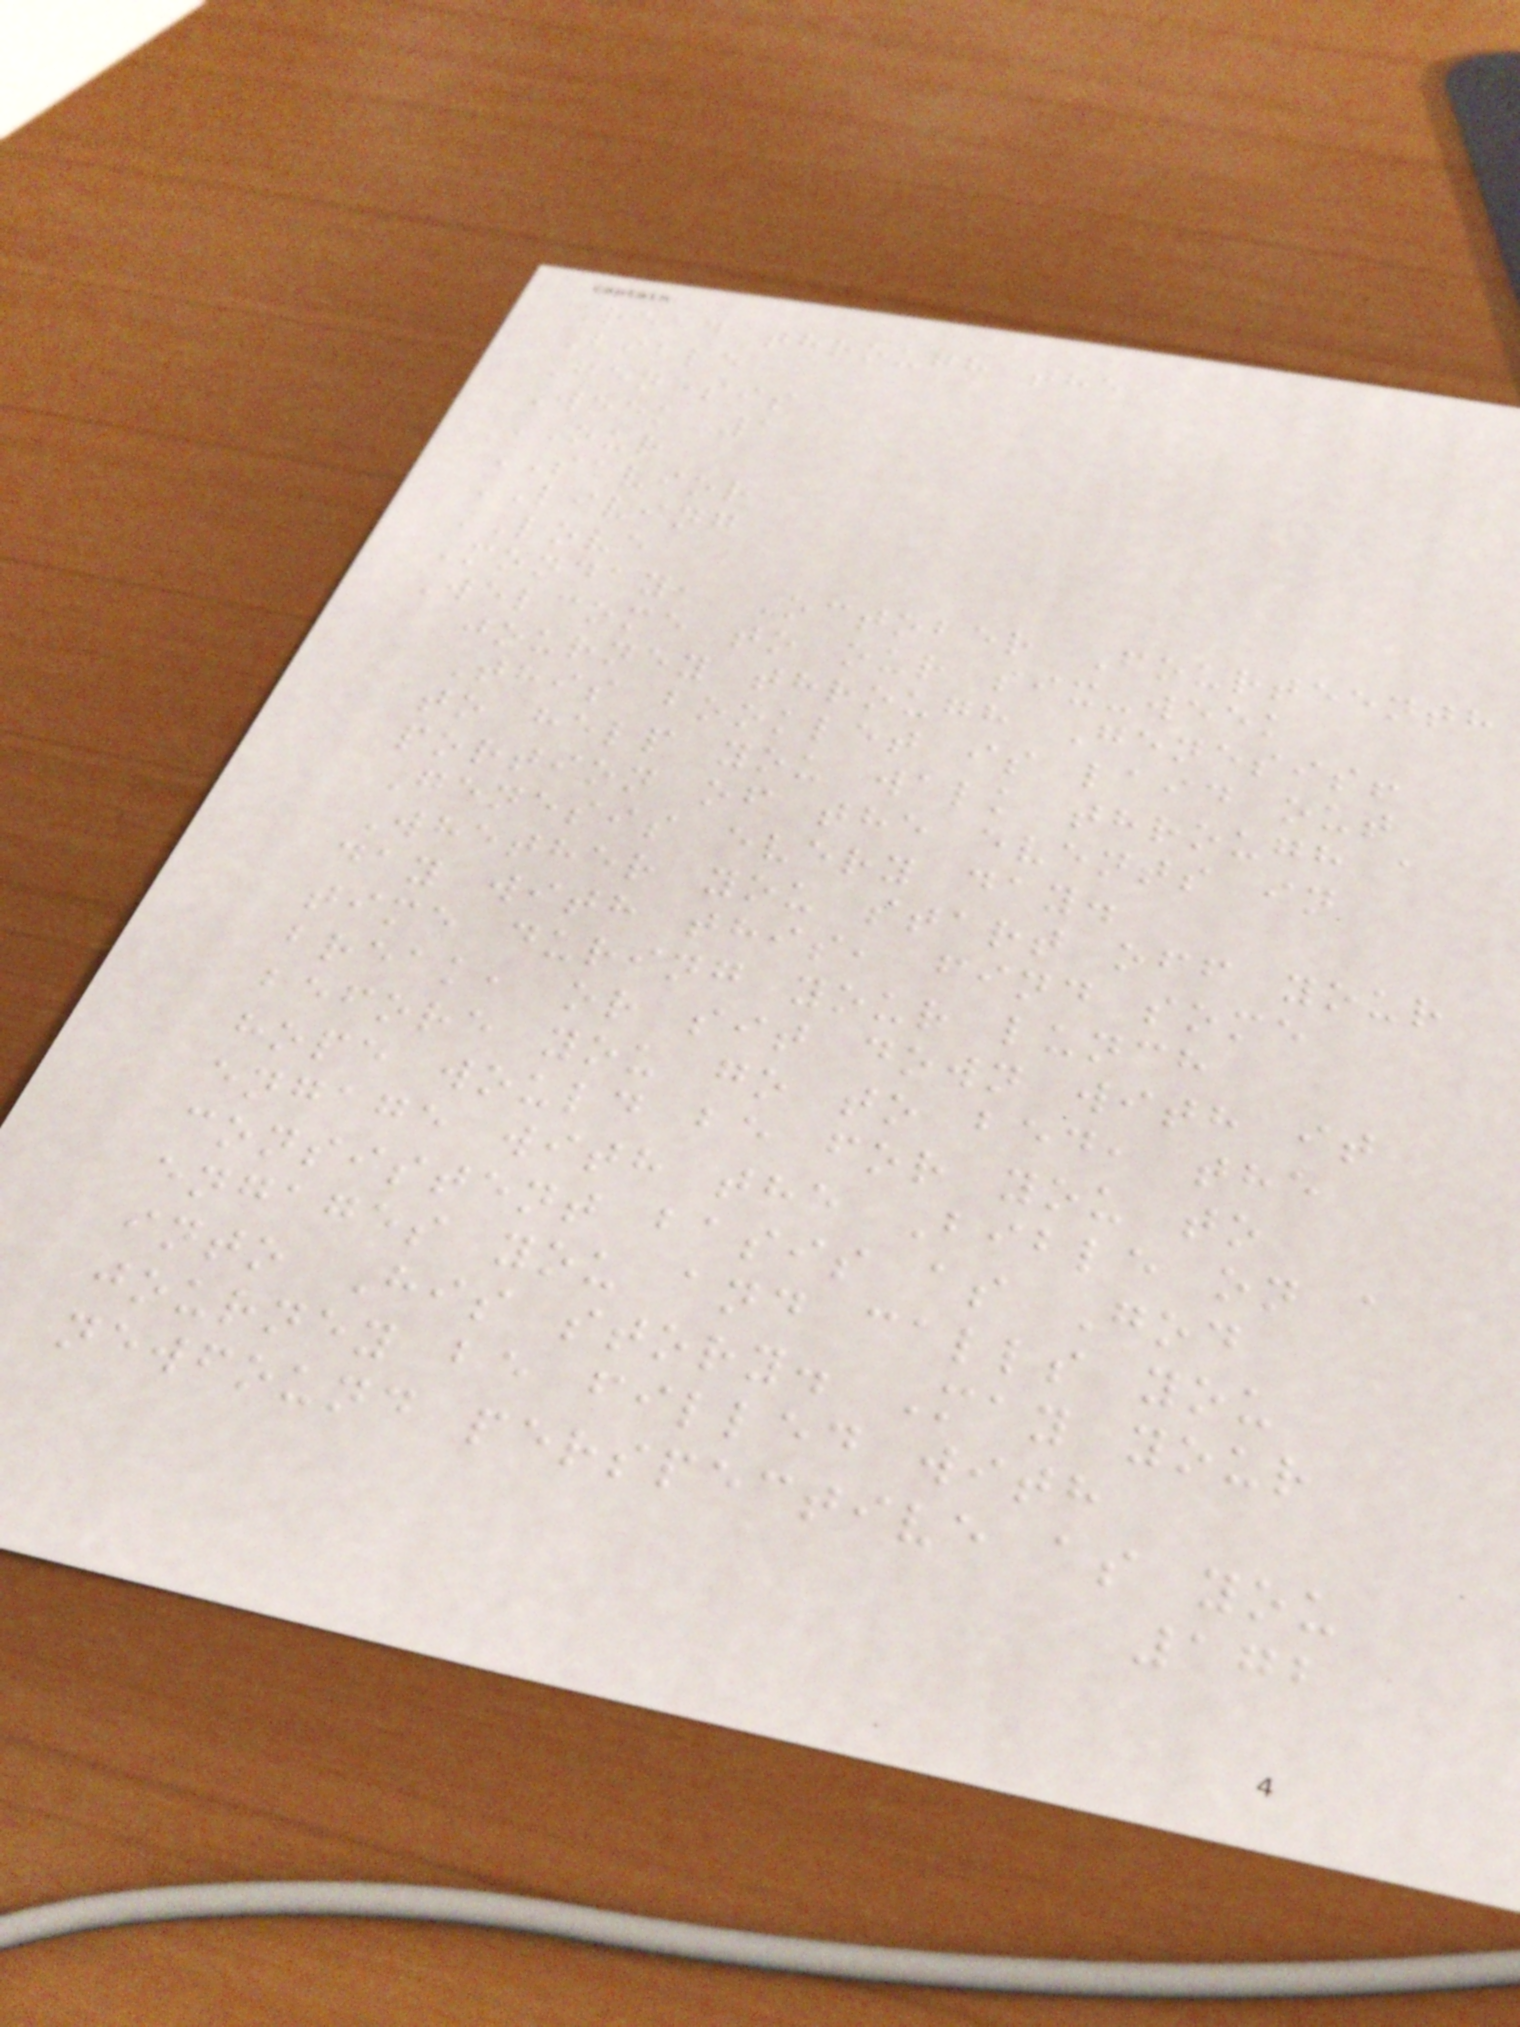Read through the
Bible
Genesis
Week 1
OUR
SAVIOR
LIVING
LOVE
Monday, October Fourteenth
Welcome to our six-week
journey through Genesis!
This booklet is laid out
to help you walk through a
portion of the events in
Genesis every day.
Whether you start off your
day with this, find some
time during your lunch
break, or sit down with it
before you go to bed, the
hope would be for you to
engage with the Bible on a
consistent basis as God
engages you and calls you
into His story. May your
journey be filled with
newfound perspective as you
172
